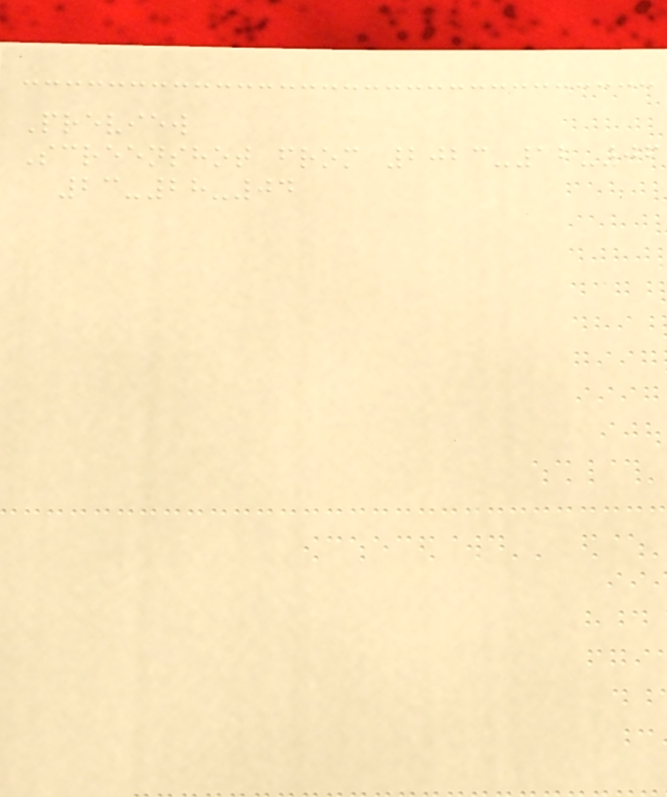Preview
Screenshot from 2023-12-06
23-28-04
